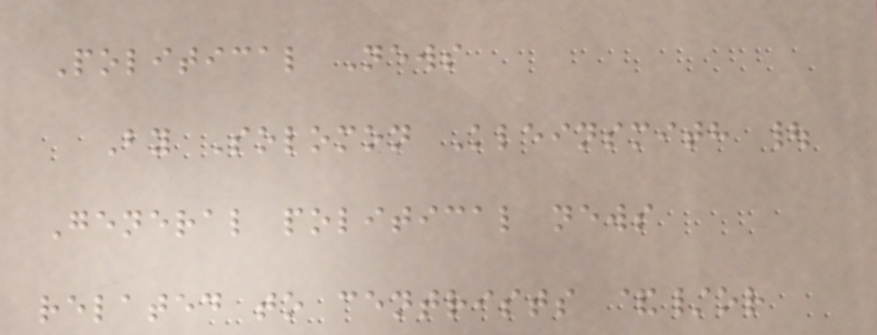Political News
By Solomon Kleinsmith |
General political news
related to centrists &/or
